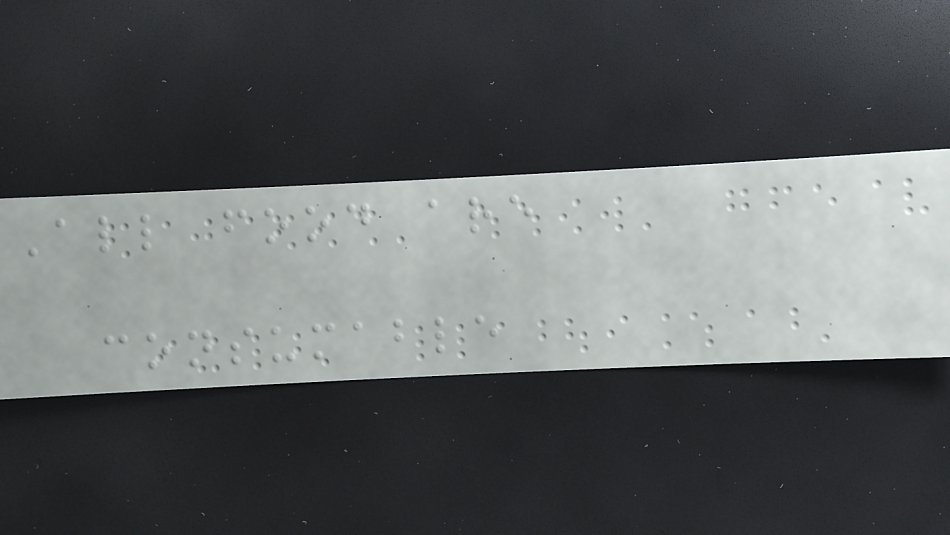All food are
consumable
